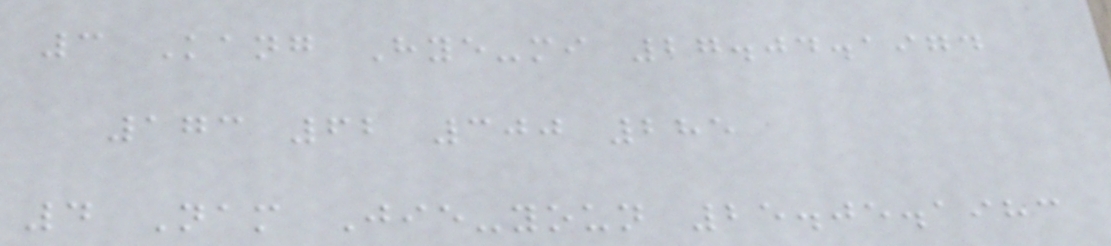3 Kang Hye-mi 27.04.1974
173 62 300 285
4 Nam Jie-youn 25.05.1983
